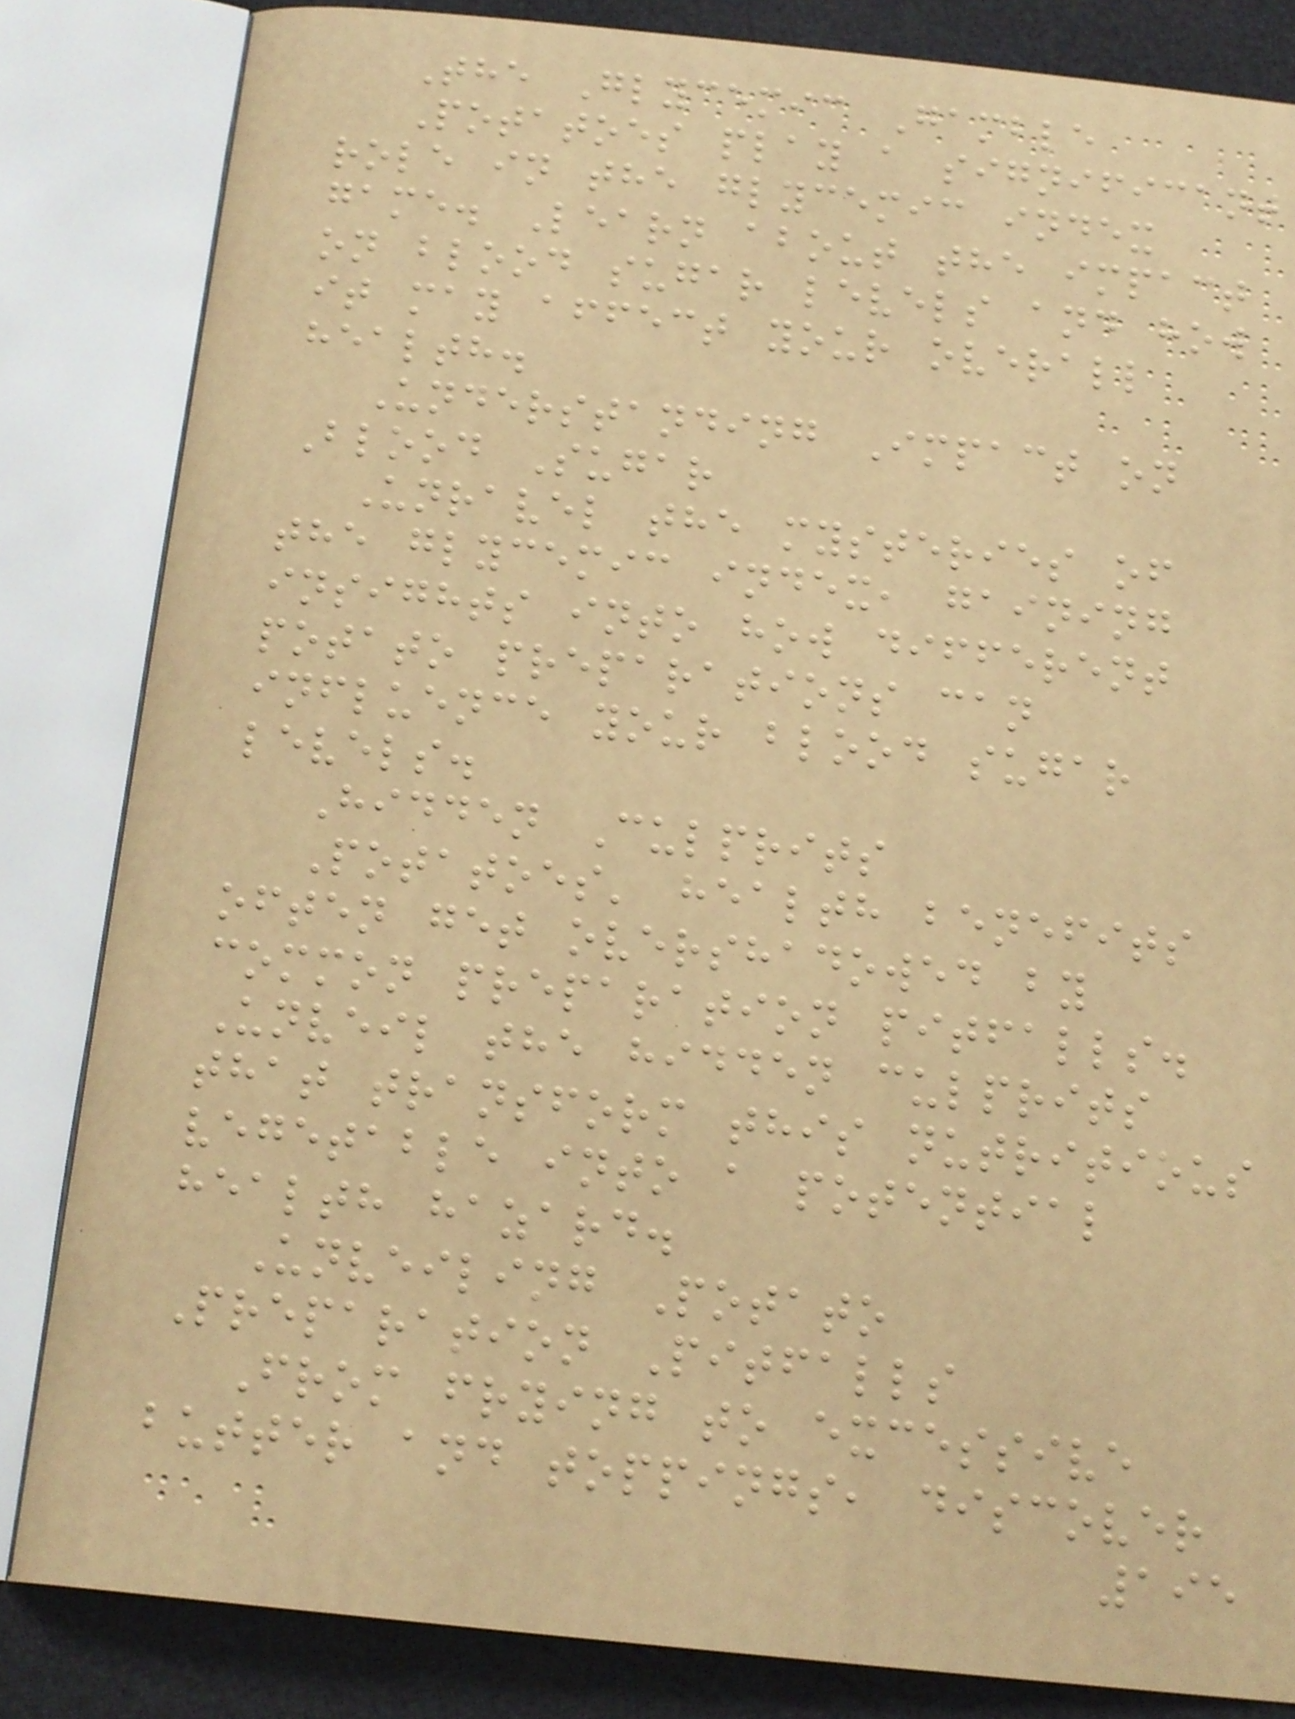The Glycemic Gamble
Potatoes play a significant
role in the glycemic index
game. Learn about the impact
on blood sugar levels and how
it may affect your overall
health.
Understanding Impact on
Blood Sugar
Unravel the mysteries of
the glycemic index, gaining
insights into how different
potato preparations can
influence your blood sugar
levels.
Hidden Culprits
Potatoes' health benefits
often get overshadowed by
common preparation pitfalls.
Unveil the hidden culprits
that transform this nutritious
vegetable into a potential
health hazard.
Unveiling Potato
Preparation Pitfalls
From frying to excessive
butter and toppings, discover
195
